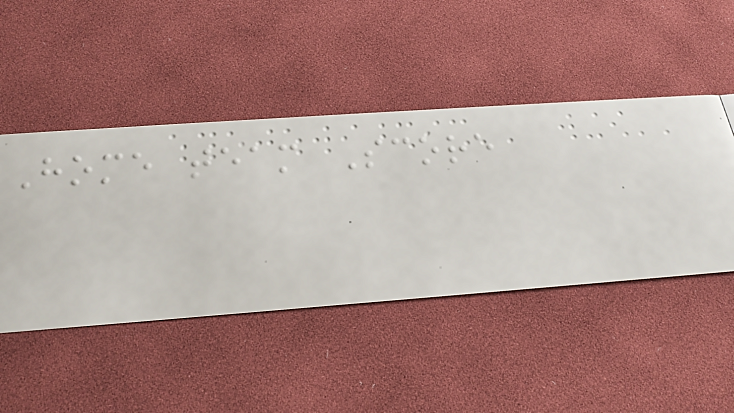Home team Score
